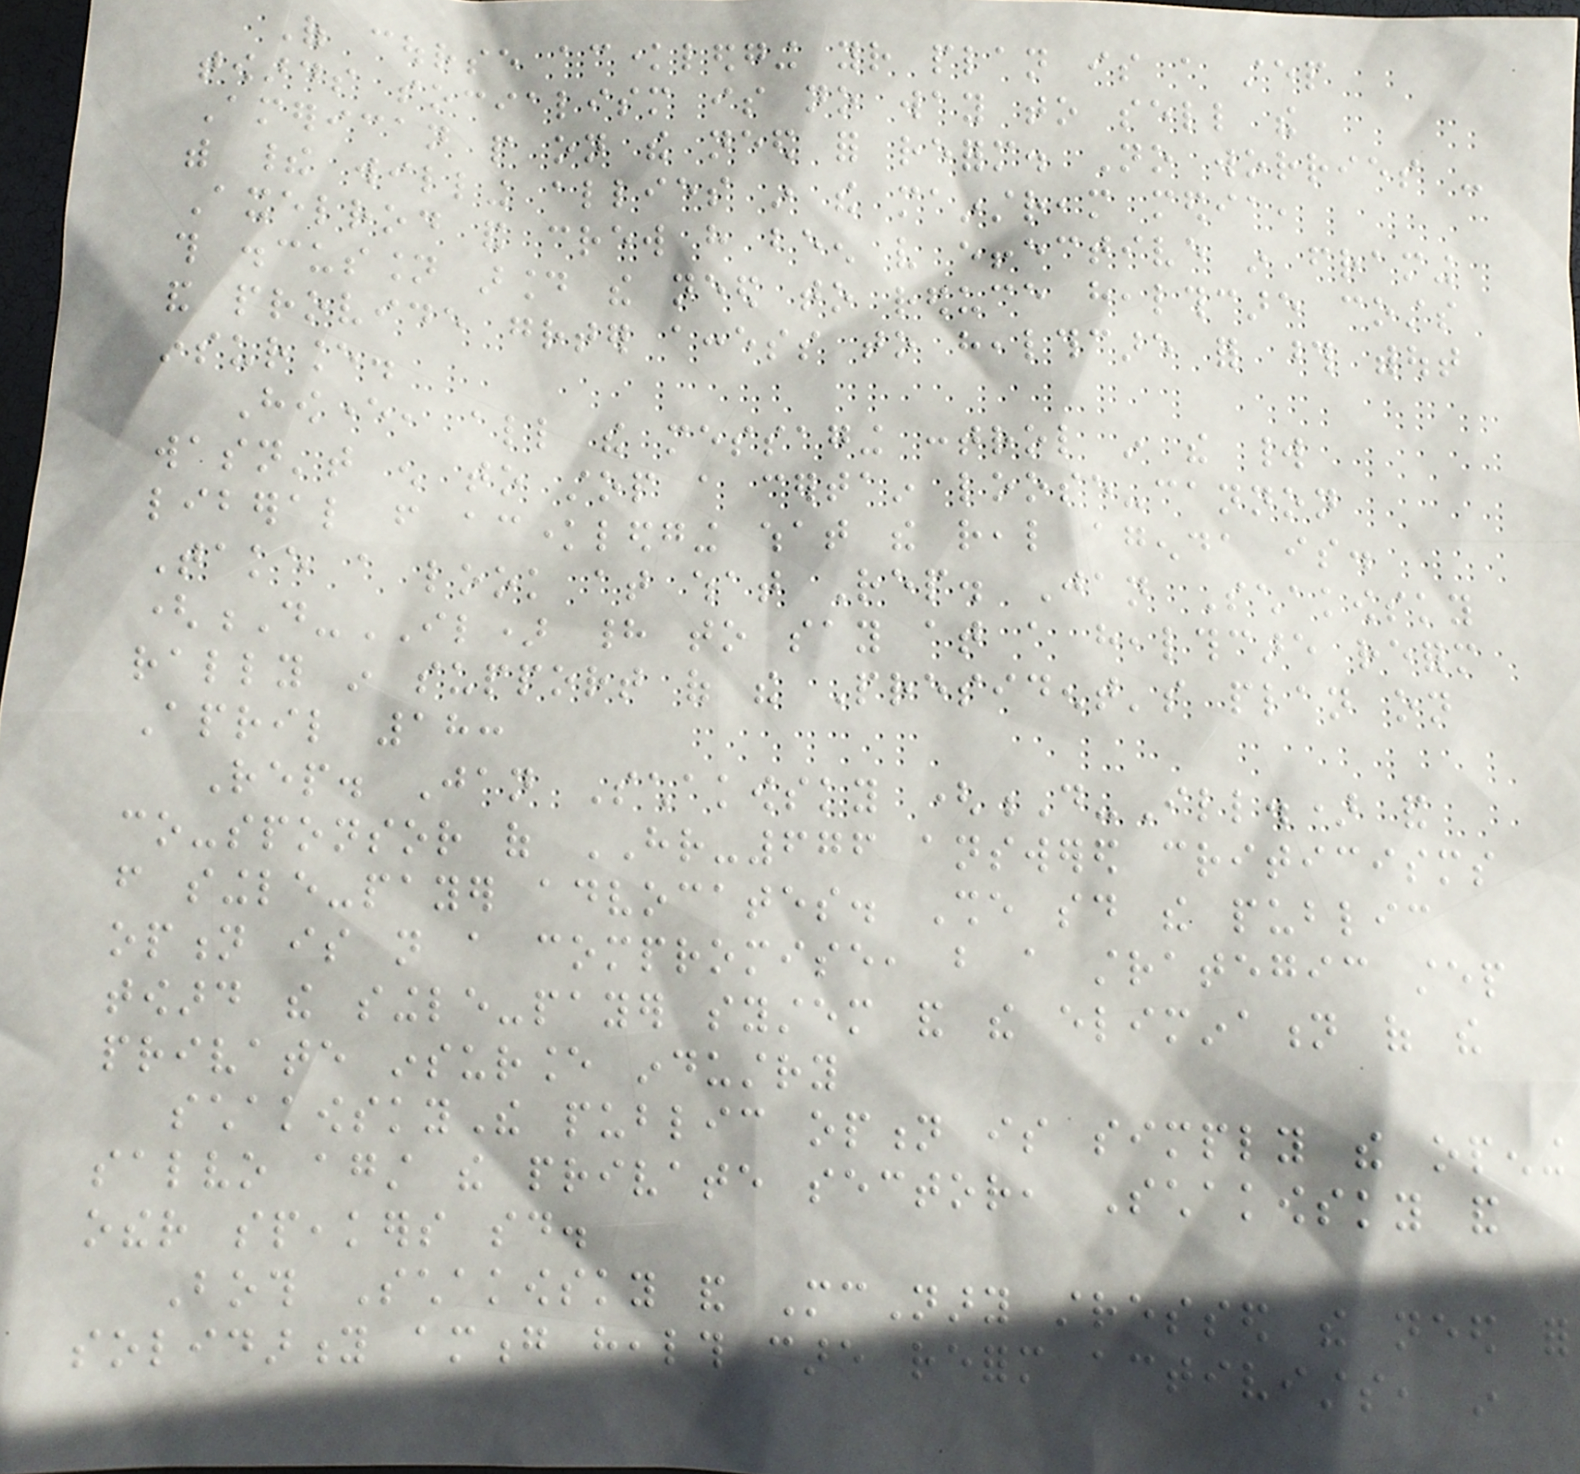Of course acknowledging your plan is a step
towards socialism is no way to sell the
American people on the need for reform. No worries -
with their willing allies in the mainstream media,
Axelrod and crew have been very effective in framing
this discussion around the need to reduce healthcare costs
and provide greater access to healthcare for those without
insurance.
However, all the messaging control in the world
wasn't enough to stop a certain loose-cannon
liberal from acknowledging what the real agenda is.
Take a look at what Rep. Jan Schakowsky
(D-IL) had to say at a healthcare reform
rally in support of the President's plan on
April 18:
Rep. Jan Schakowsky (D-Ill.) and
co-sponsor of HR-676 answered criticisms
from single-payer advocates. She said the public
option is not a compromise, but a strategic step
toward the single-payer system and the elimination of the
private insurance industry
schakowskyThe public option is simply the opening
salvo against the private sector, Schakowsky and
other speakers said.
Both Schakowsky and McNary stressed the need for
solidarity among health care reform activists, in
